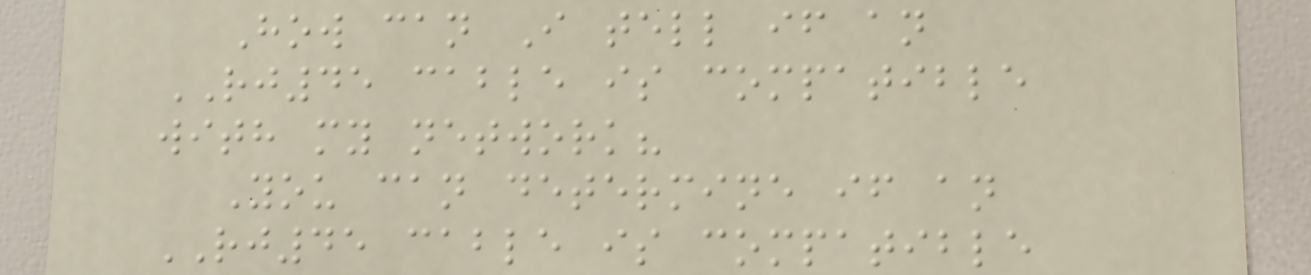How can I tell if an
RJ45 cable is compatible
with my network?
You can determine if an
RJ45 cable is compatible
